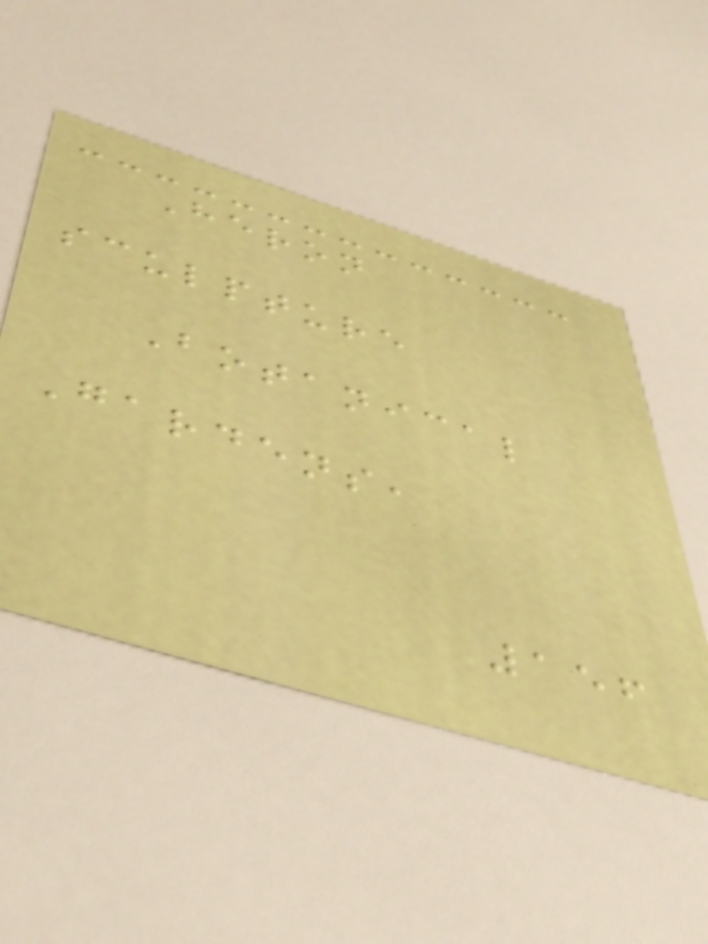Heron
sculpture
Botanical
Gardens,
156
